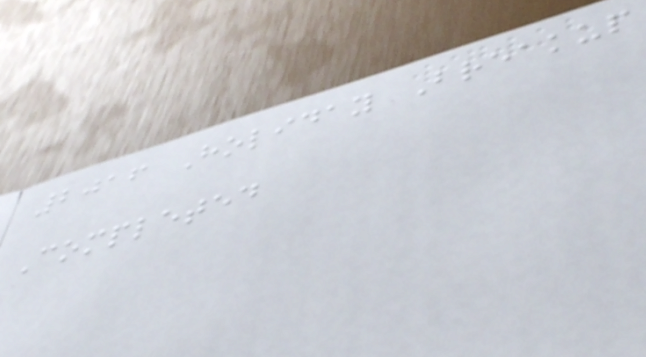2016 Holiday Breakup
Completed
